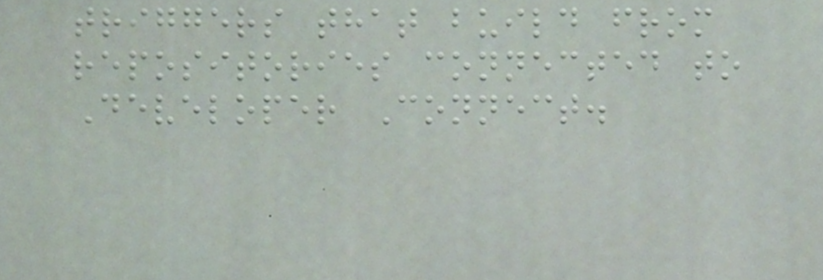triggers that build from
repositories connected to
Developer Connect.
